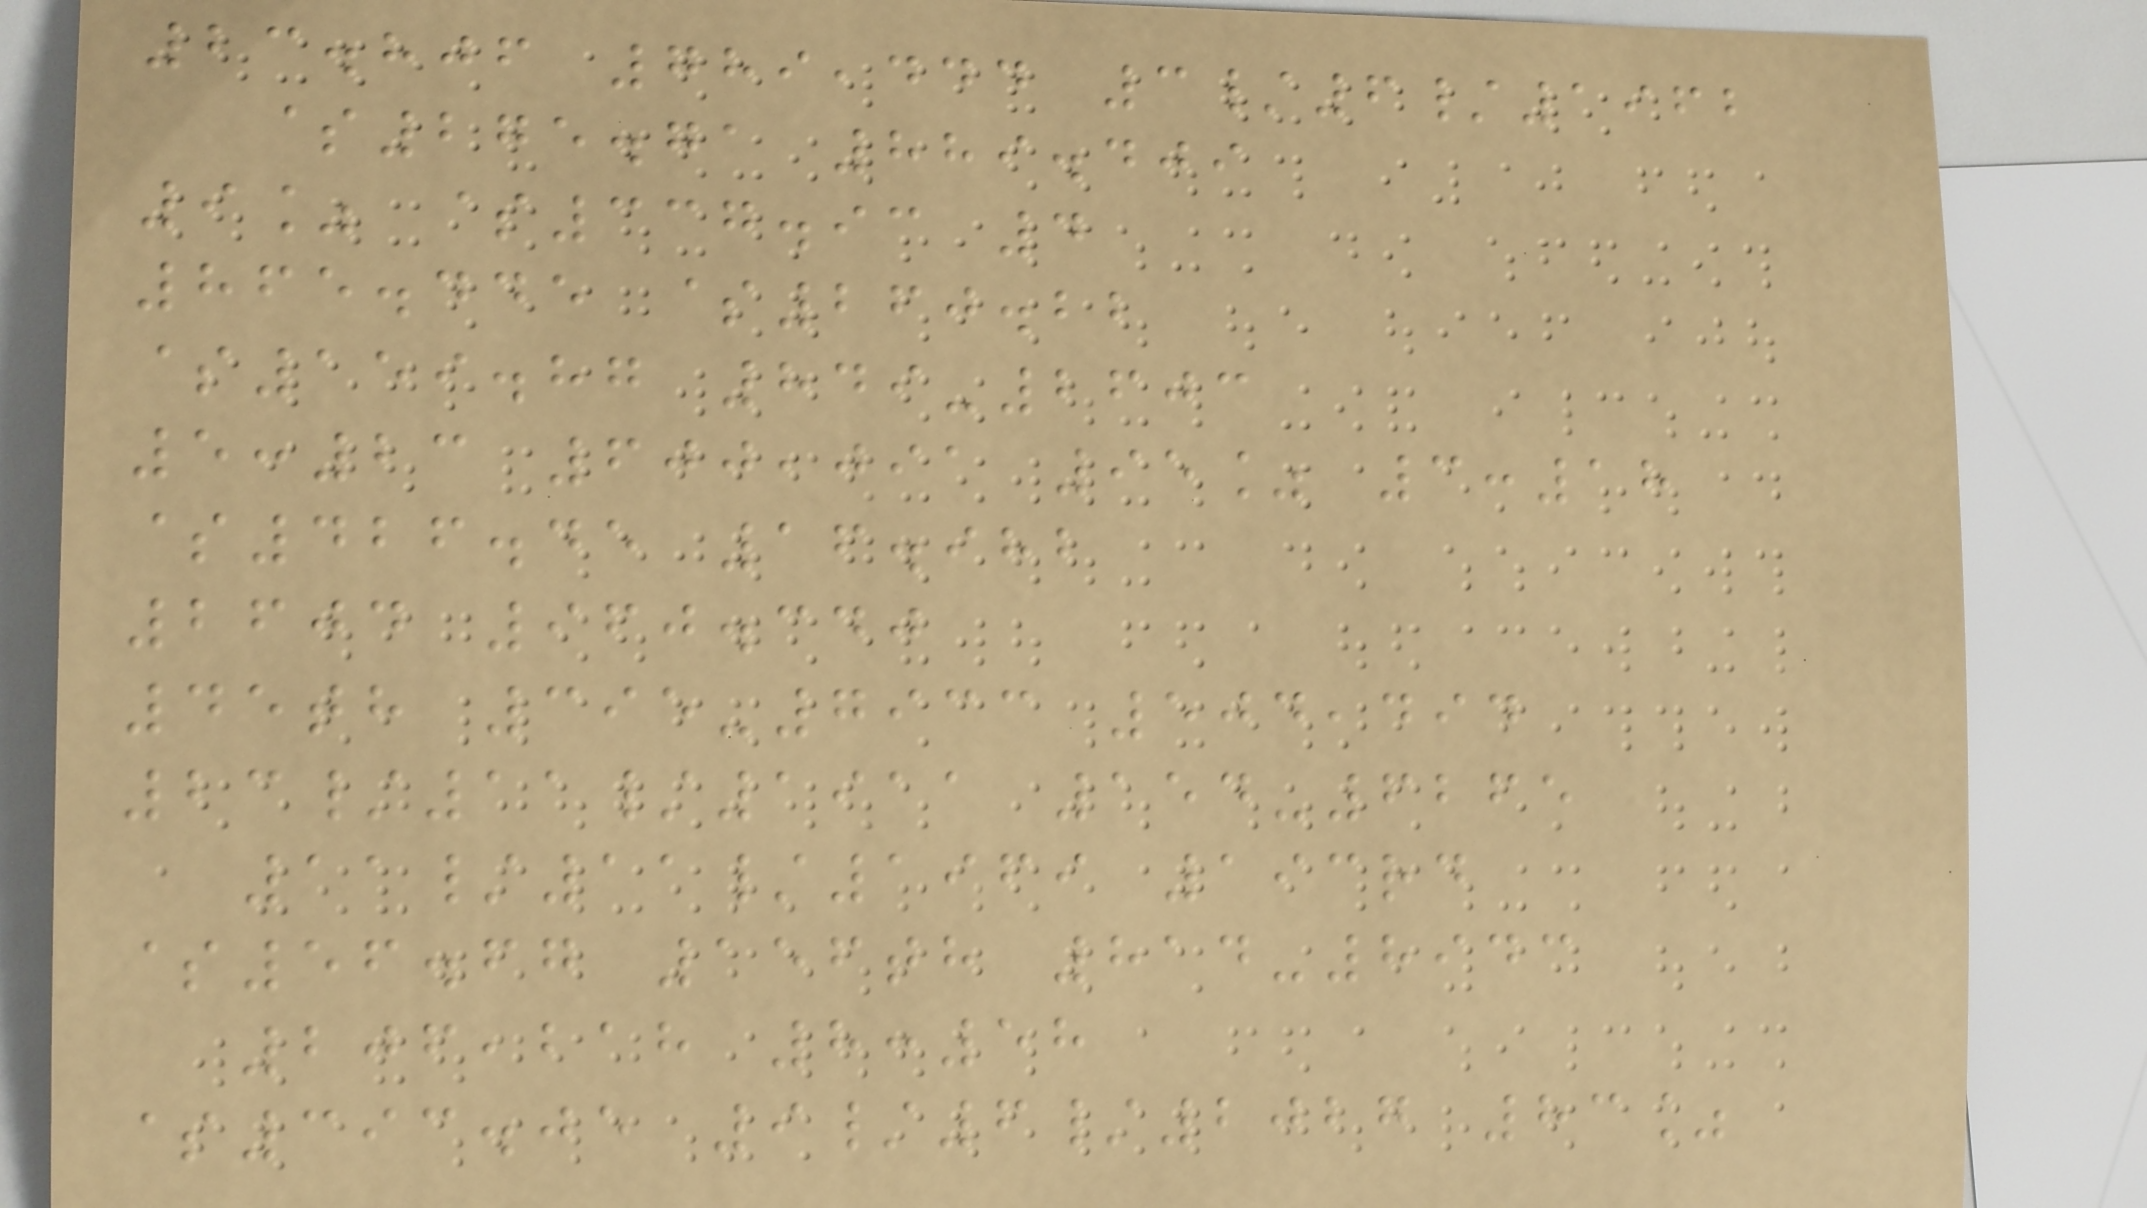23.806 789,444 3/6/1962
$275.71 889.409
9% $337.93 4
865.445 $260.22
$159.87 849-2603
5:23 600,091 95% 3:18
$426.45 16.982
2604 960.340
45th 395-7933 504,494
23/11/1911 154-6265
11/11/1969 193rd
$56.67 156th 814-8943
206,218 8:58
$393.05 9/6/2027 83%
